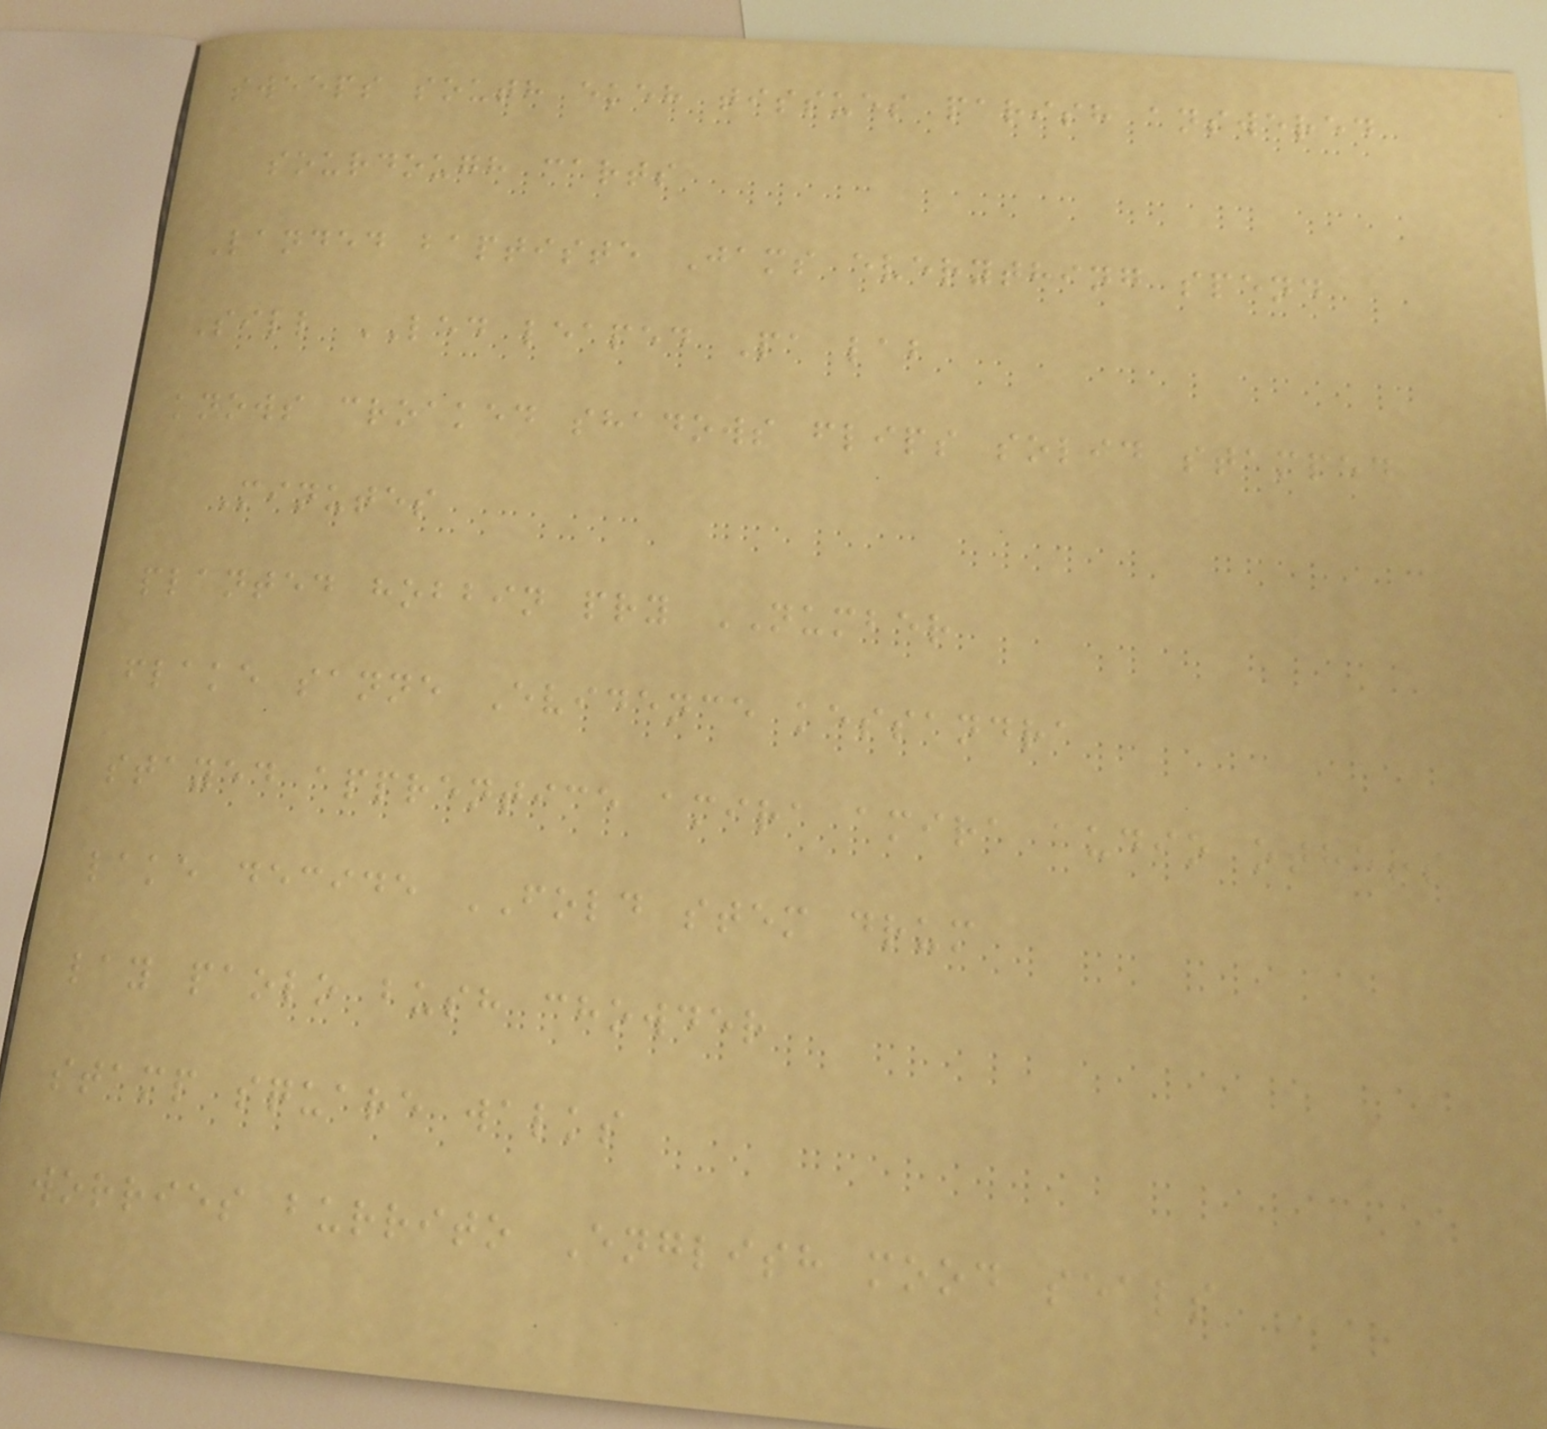sweeps south ekeh tissues parish answered
sourdough carts
Landed baptiste Jams everything spend
Sill LED leaped Pa lab
knows croaked shadows flips solid stamped
Minutes
planted hobbin pry NUMBER
flake sanne Evidence kessandra
stayed apprentice amira amira audio others
lake decide FOLD stem drum
lay paolo bush chowder
stamp square walks
worries burrito English mood seals
